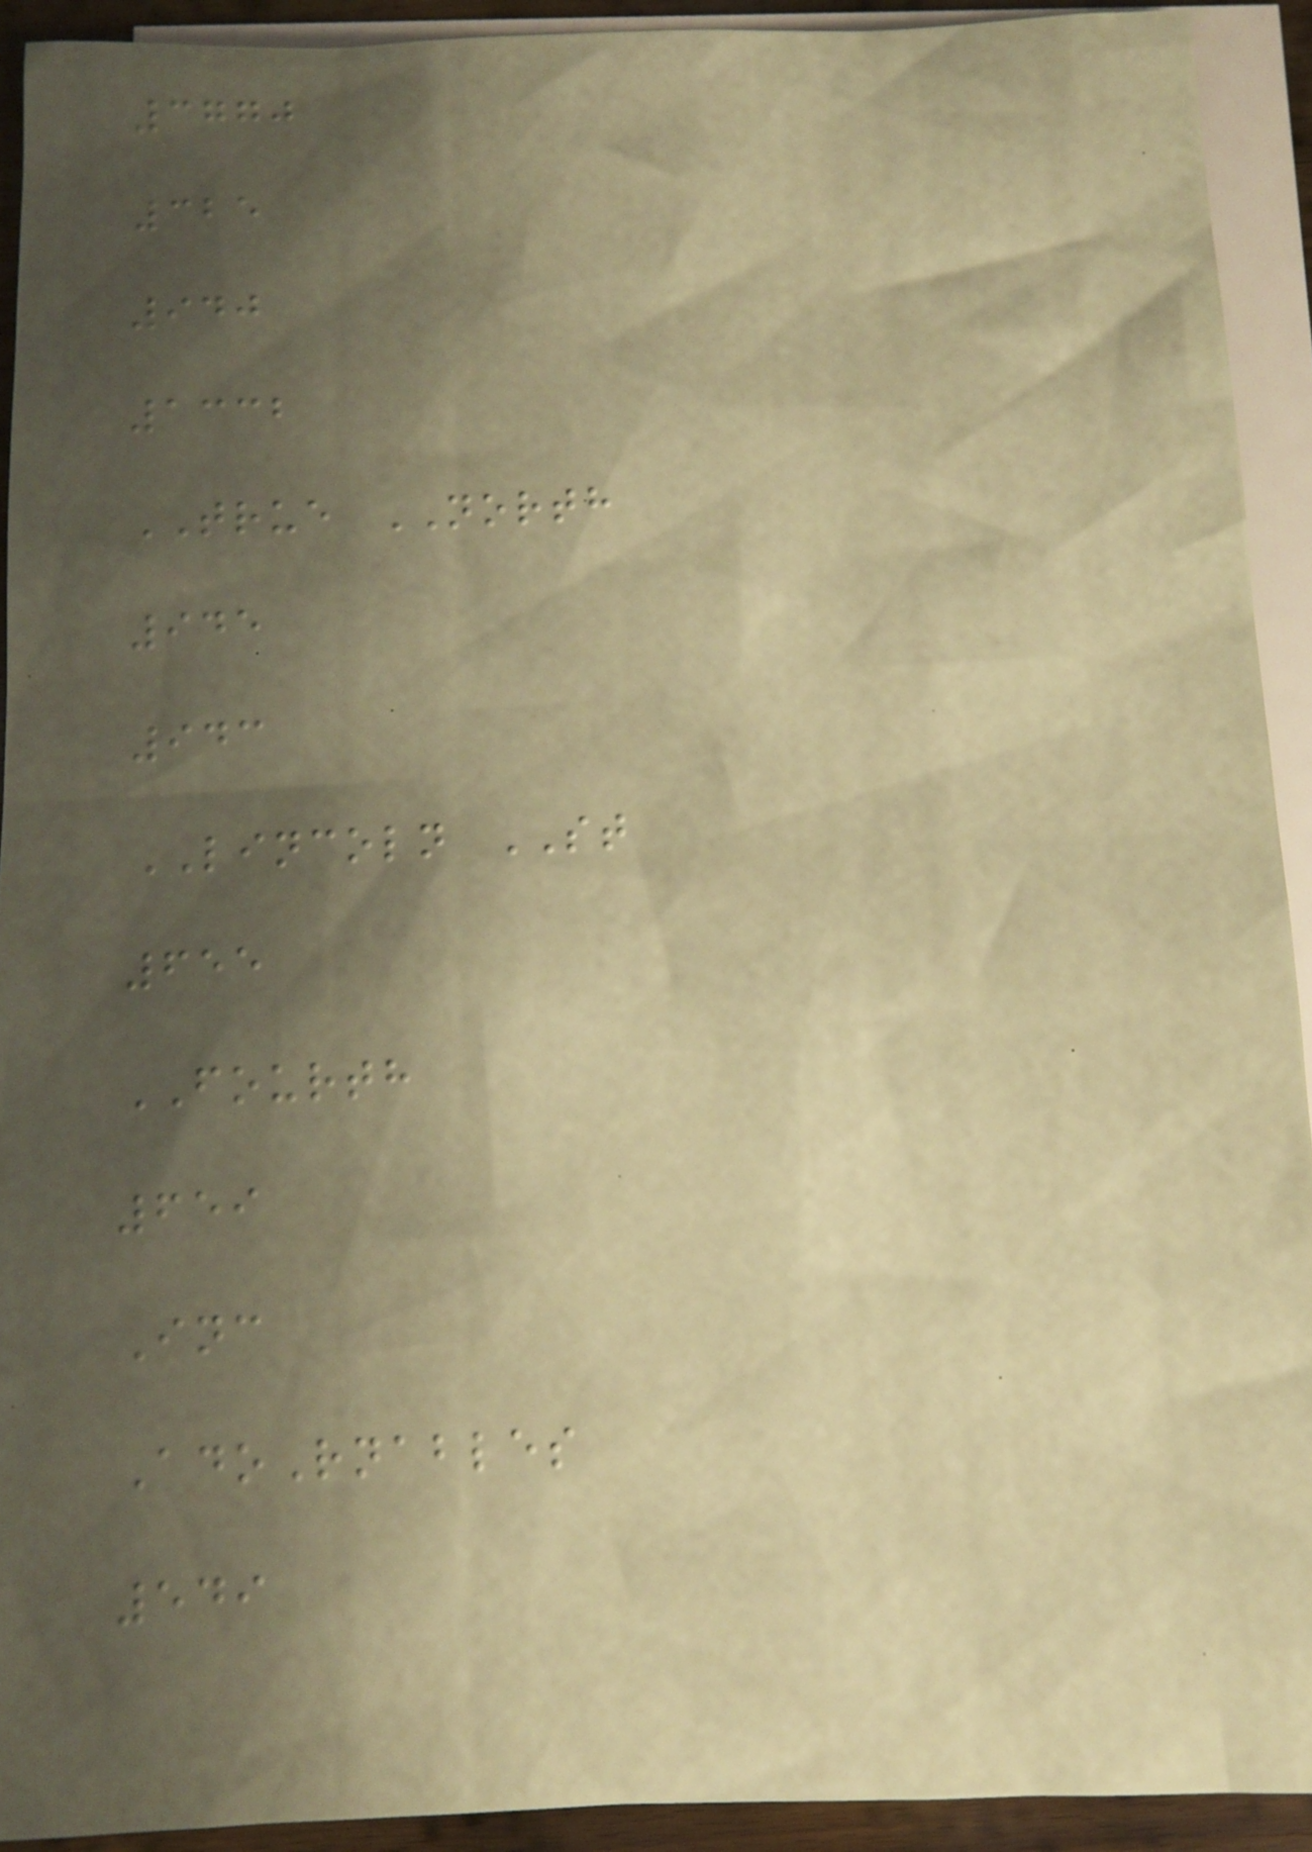3770
325
940
1332
TRUE NORTH
945
943
LINCOLN ST
655
FOURTH
659
Inc
AdoRnables
549
